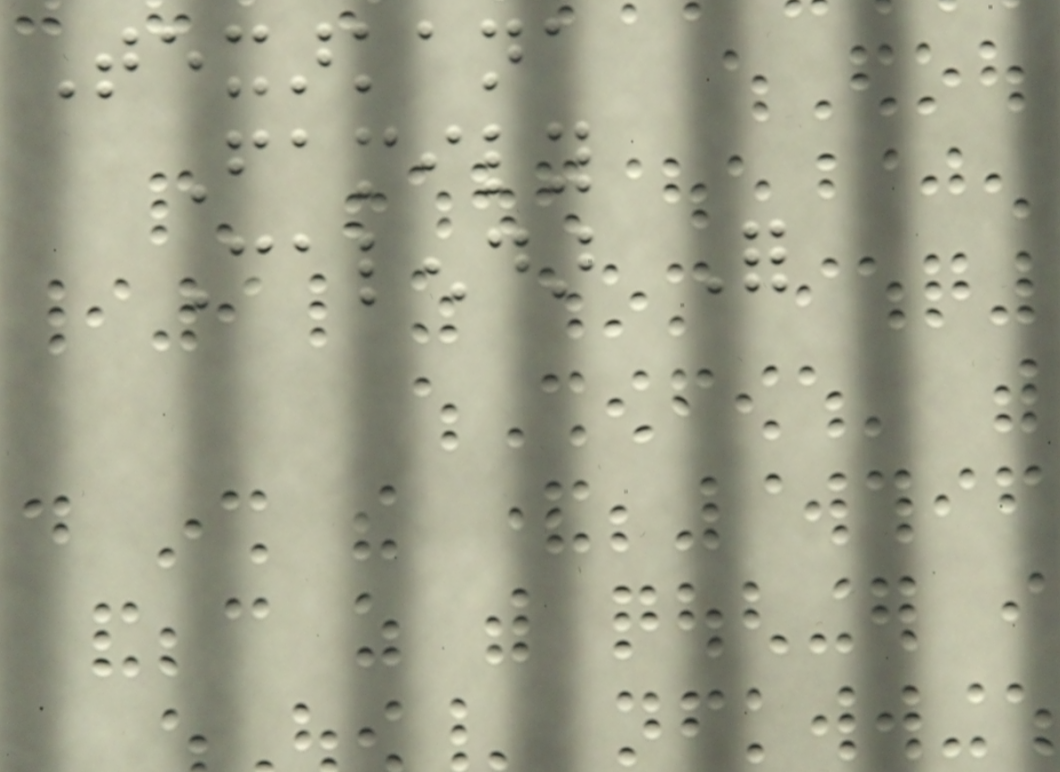Texarkana
Family
Calendar For
